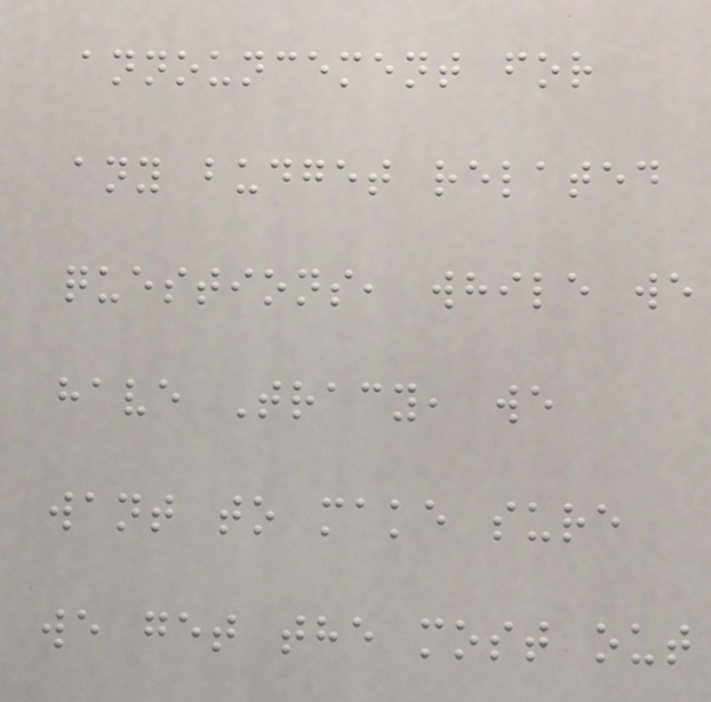announcement for
any budget related
questions, while we
have Tracy, we
want to make sure
we get the most out
